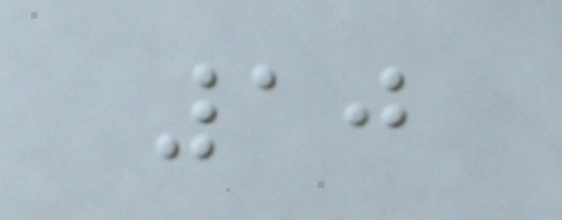10
